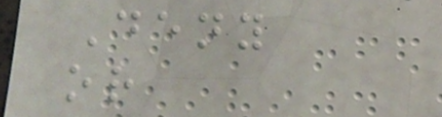Deny
or
